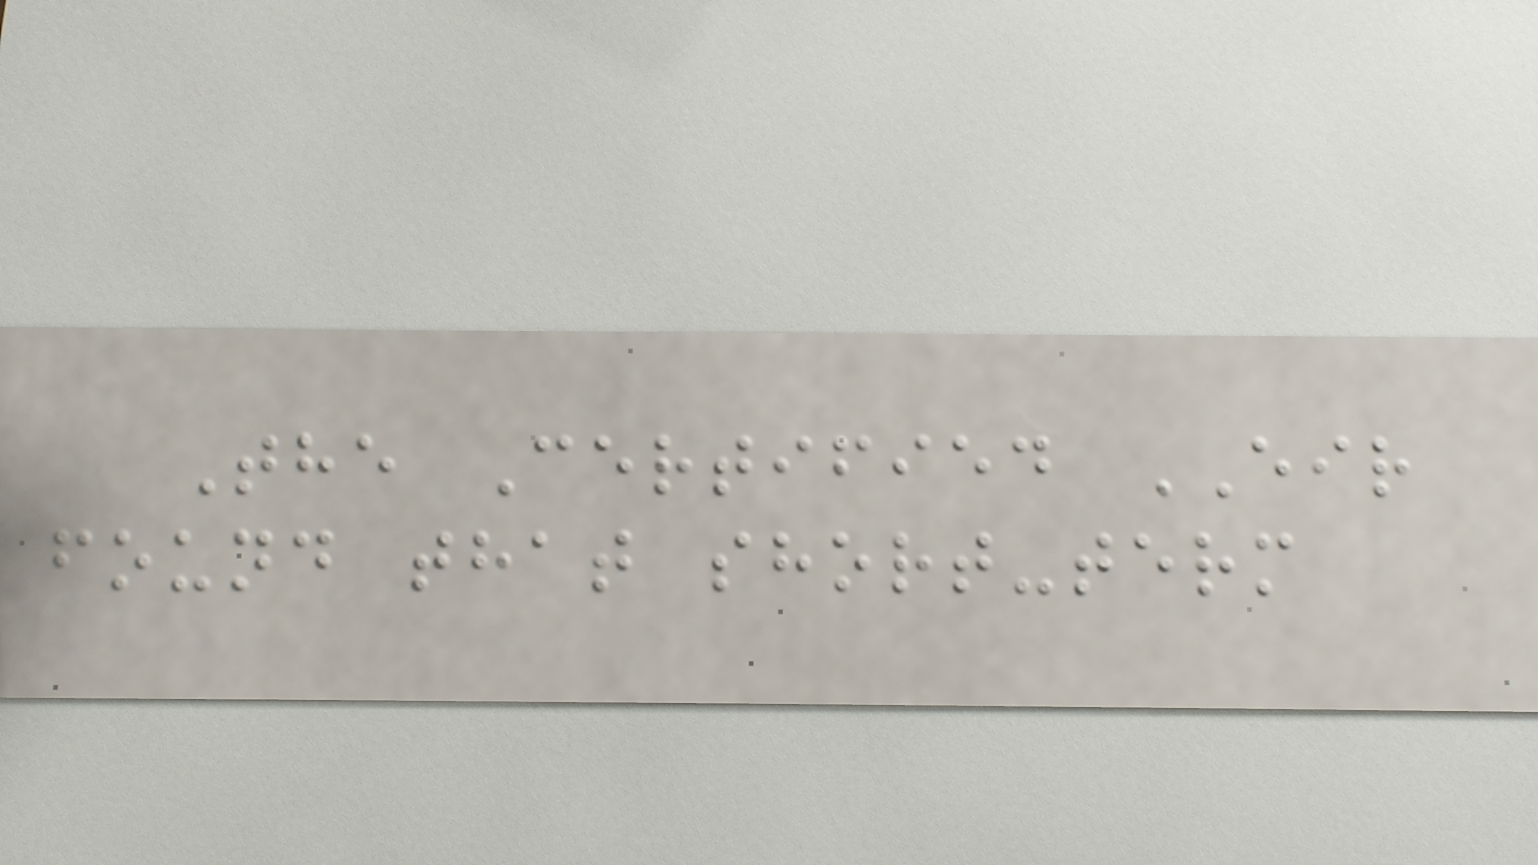The Certified EIR
found that short-term
